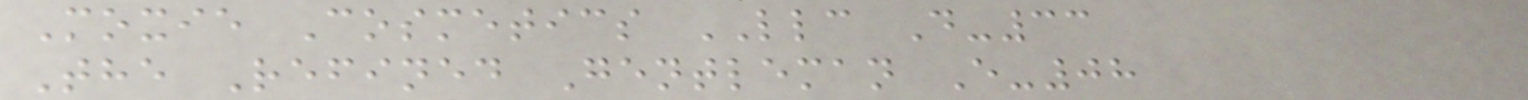Moxie Cosmetics LLC D-33
The Refined Gentleman E-08
